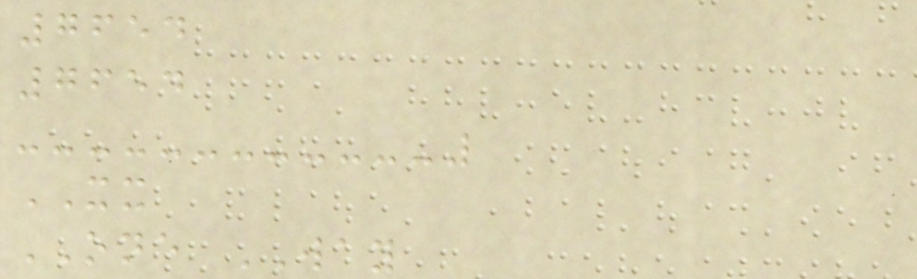7654
7654
XX
ONE WAY
